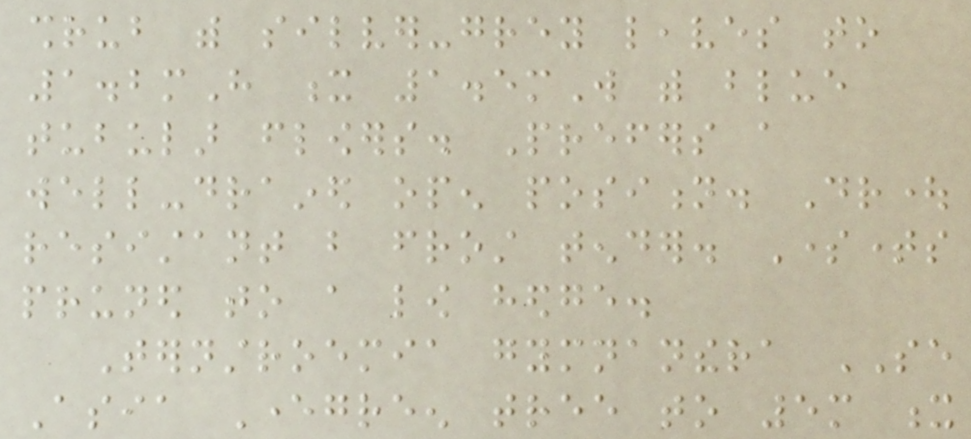shrub with silver-grey leaves to
1.2mH x 1.5mW with blue
tubular flowers. Prefers a
well-drained open position. Drought
resistant but frost tender. Sometimes
pruned to a low hedge.
Ternstroemia gymnanthera SE
Asia Evergreen tree to 5m x
